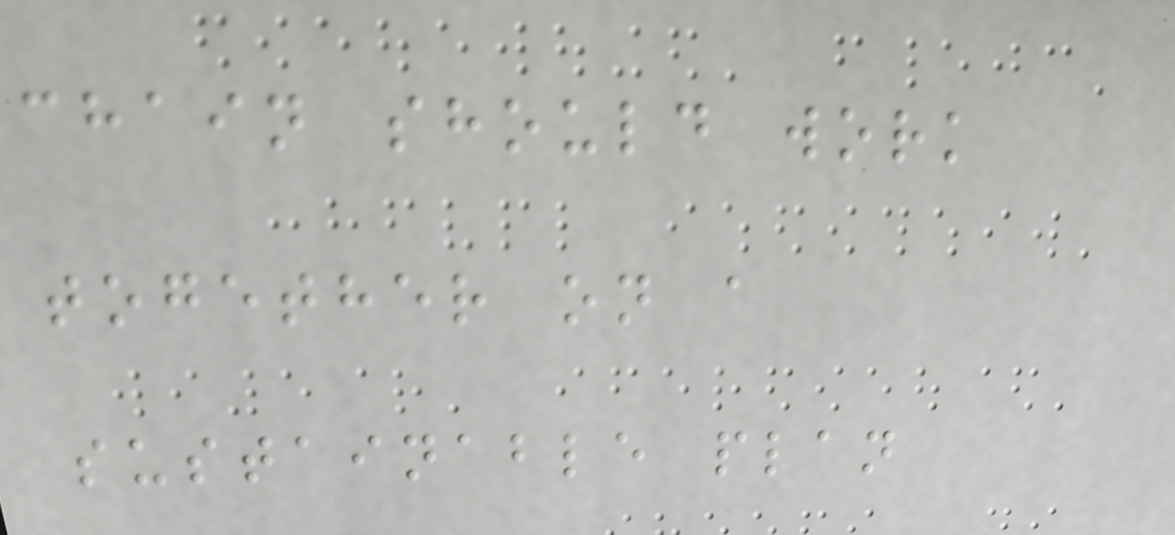chain should work
together on a
sustainable plan
